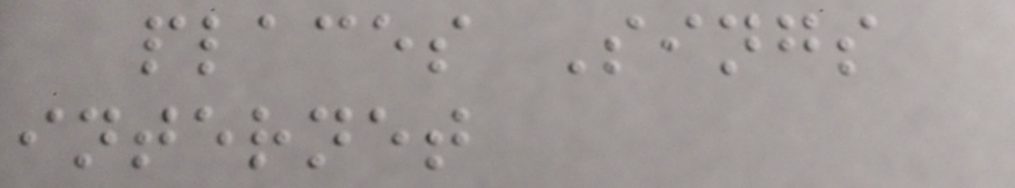places Sings
internet
